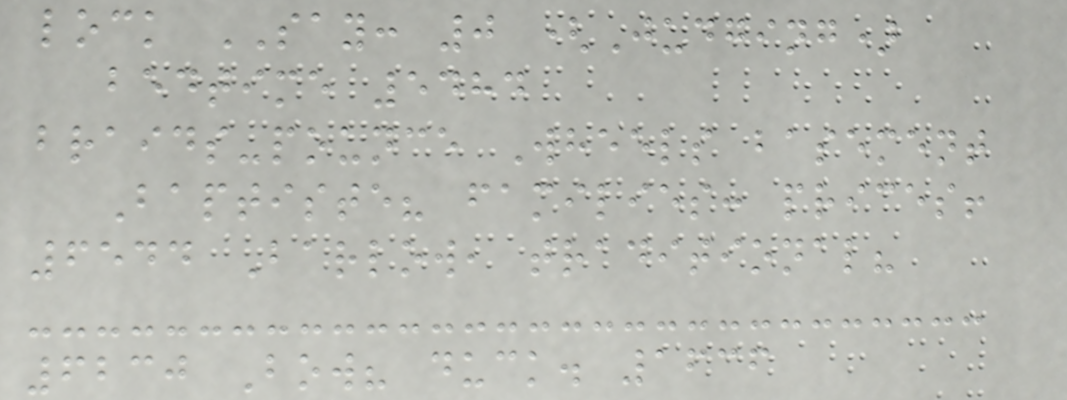lock SAY: 0 (Judging)
bedtime 5484
braids-pounce Wheels basement
Baptiste? families: prices!
6544 Barlow, traditional?
6230 Bow? duck. 1636
